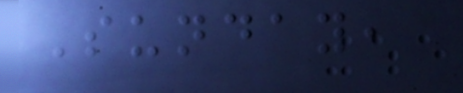Sunday,
